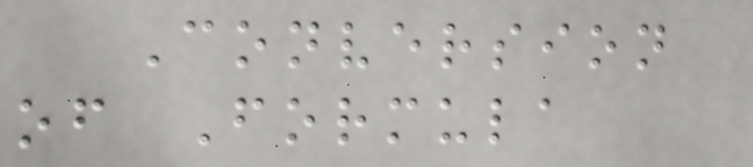Conversion
of Formula
